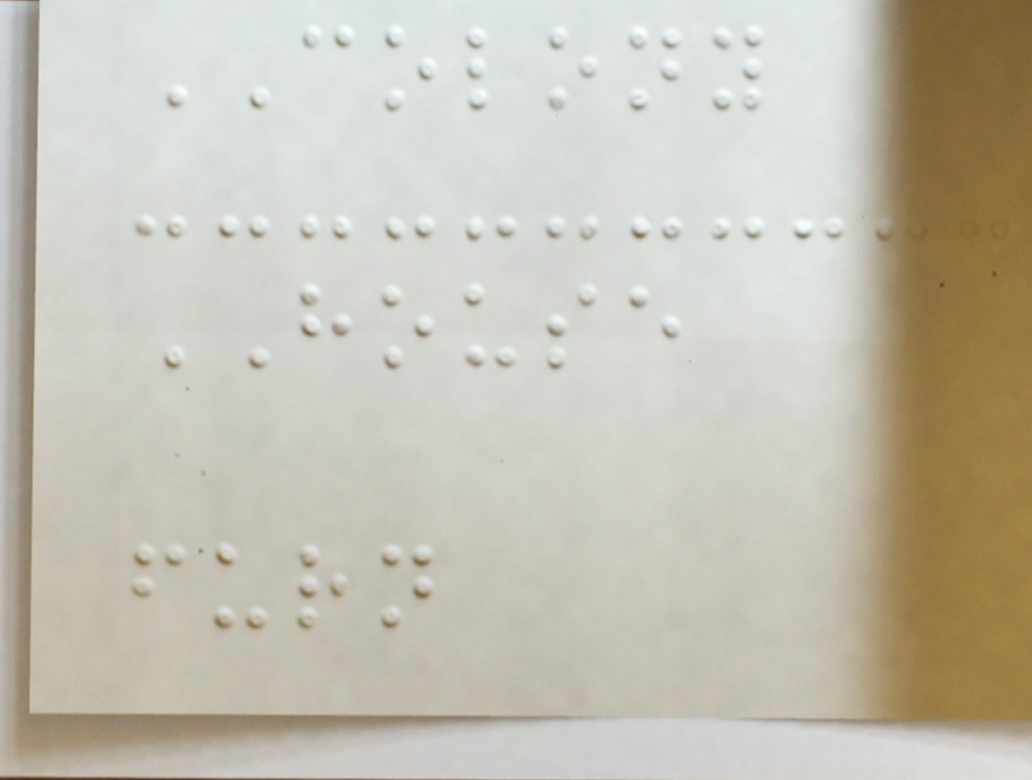COLONY
HOUSE
furn
